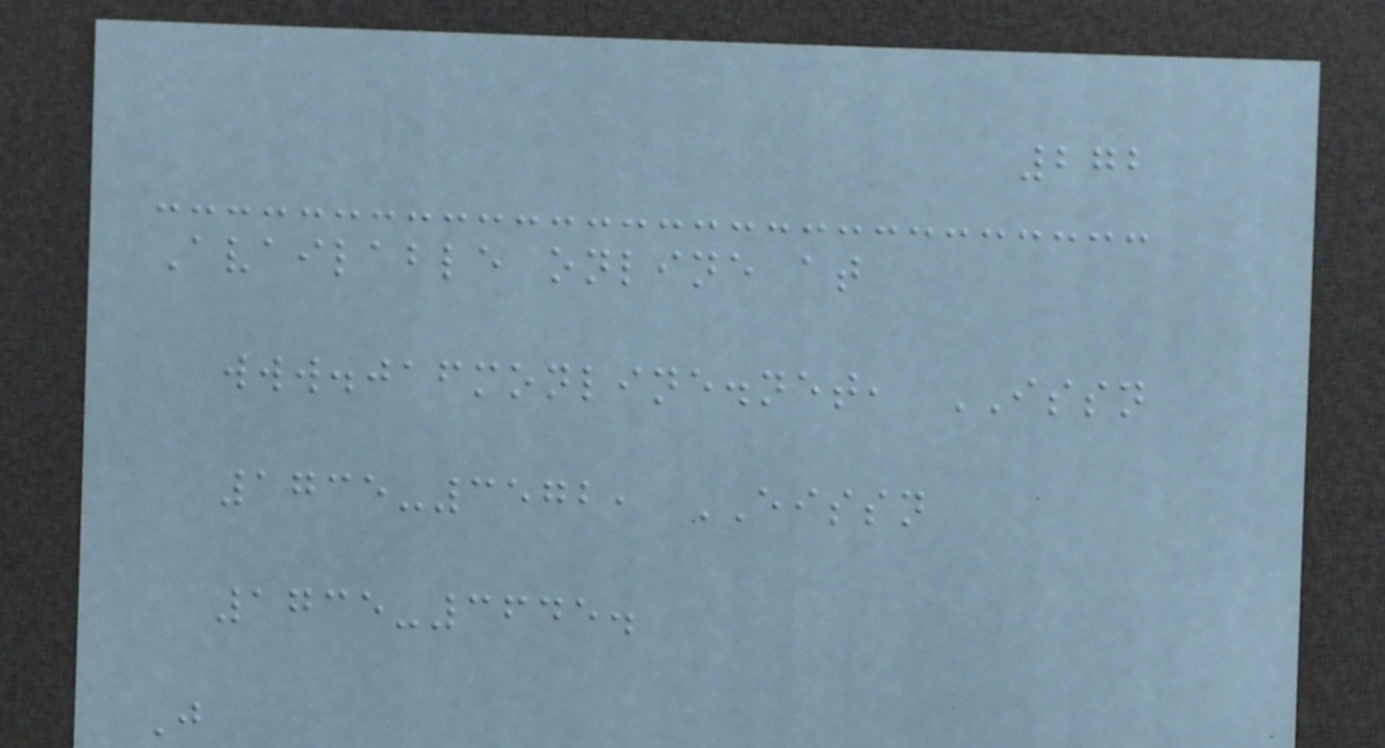272
Available online at
www.jafmonline.net, ISSN
1735-3572, EISSN
1735-3645.
J
